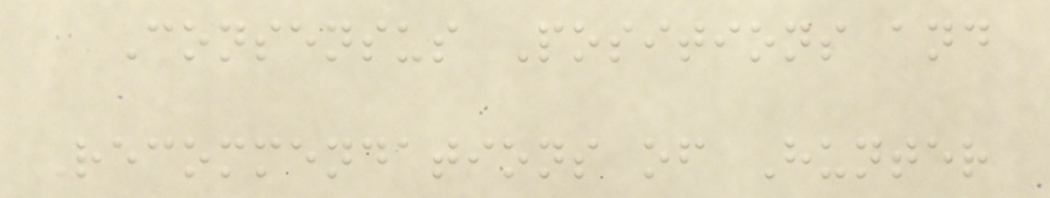Consensus Positions and
Recommendations of Hunter
